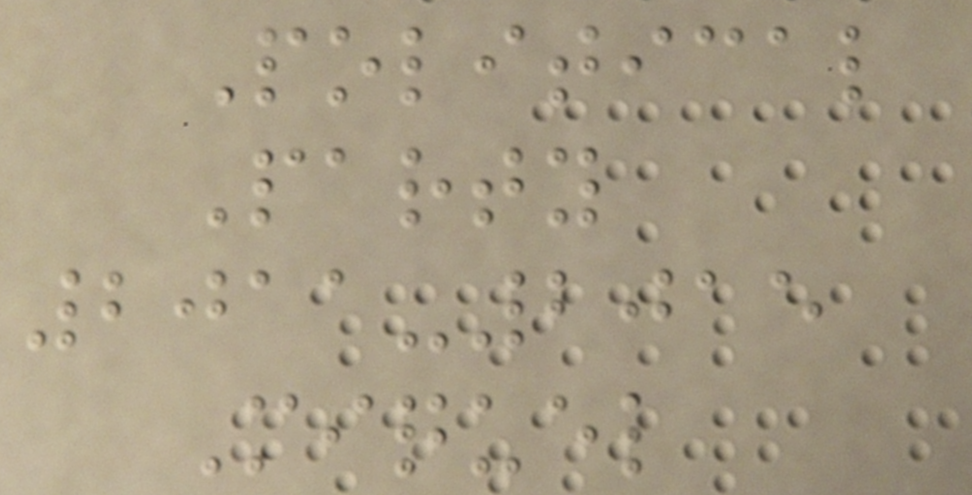Political
Party
2011-2015
Miquel
